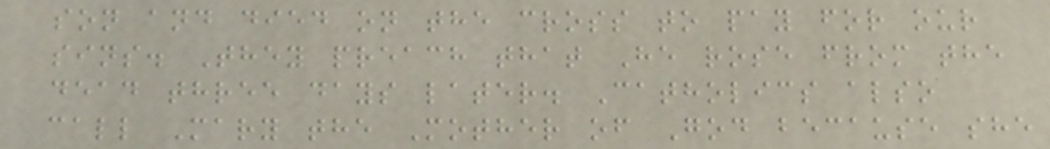son and died on the cross to pay for our
sins. They preach that He rose from the
dead three days later. Catholics also
call Mary the Mother of God because she
